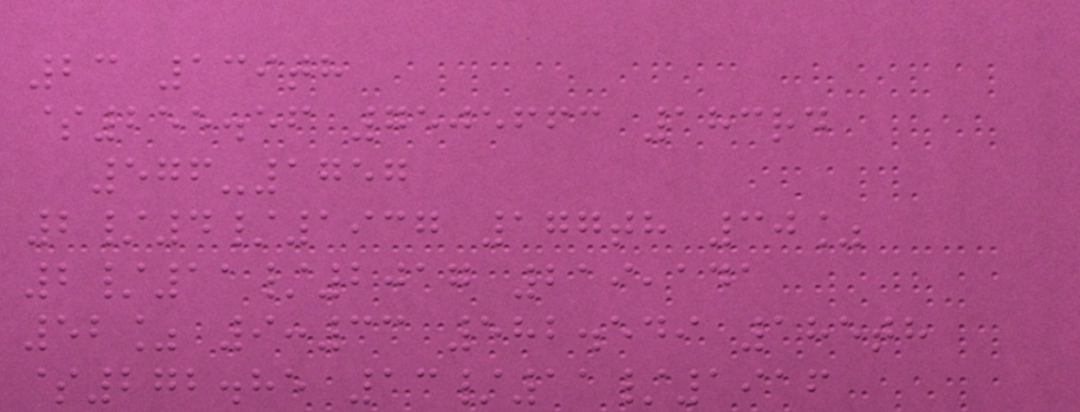23 139th
$255.56 7505663 183rd
576-1757
2/4/1937 177th 30%
2/11/2017 219,141
52% 9:33 582.549 185th
$272.85 13/11/1916
